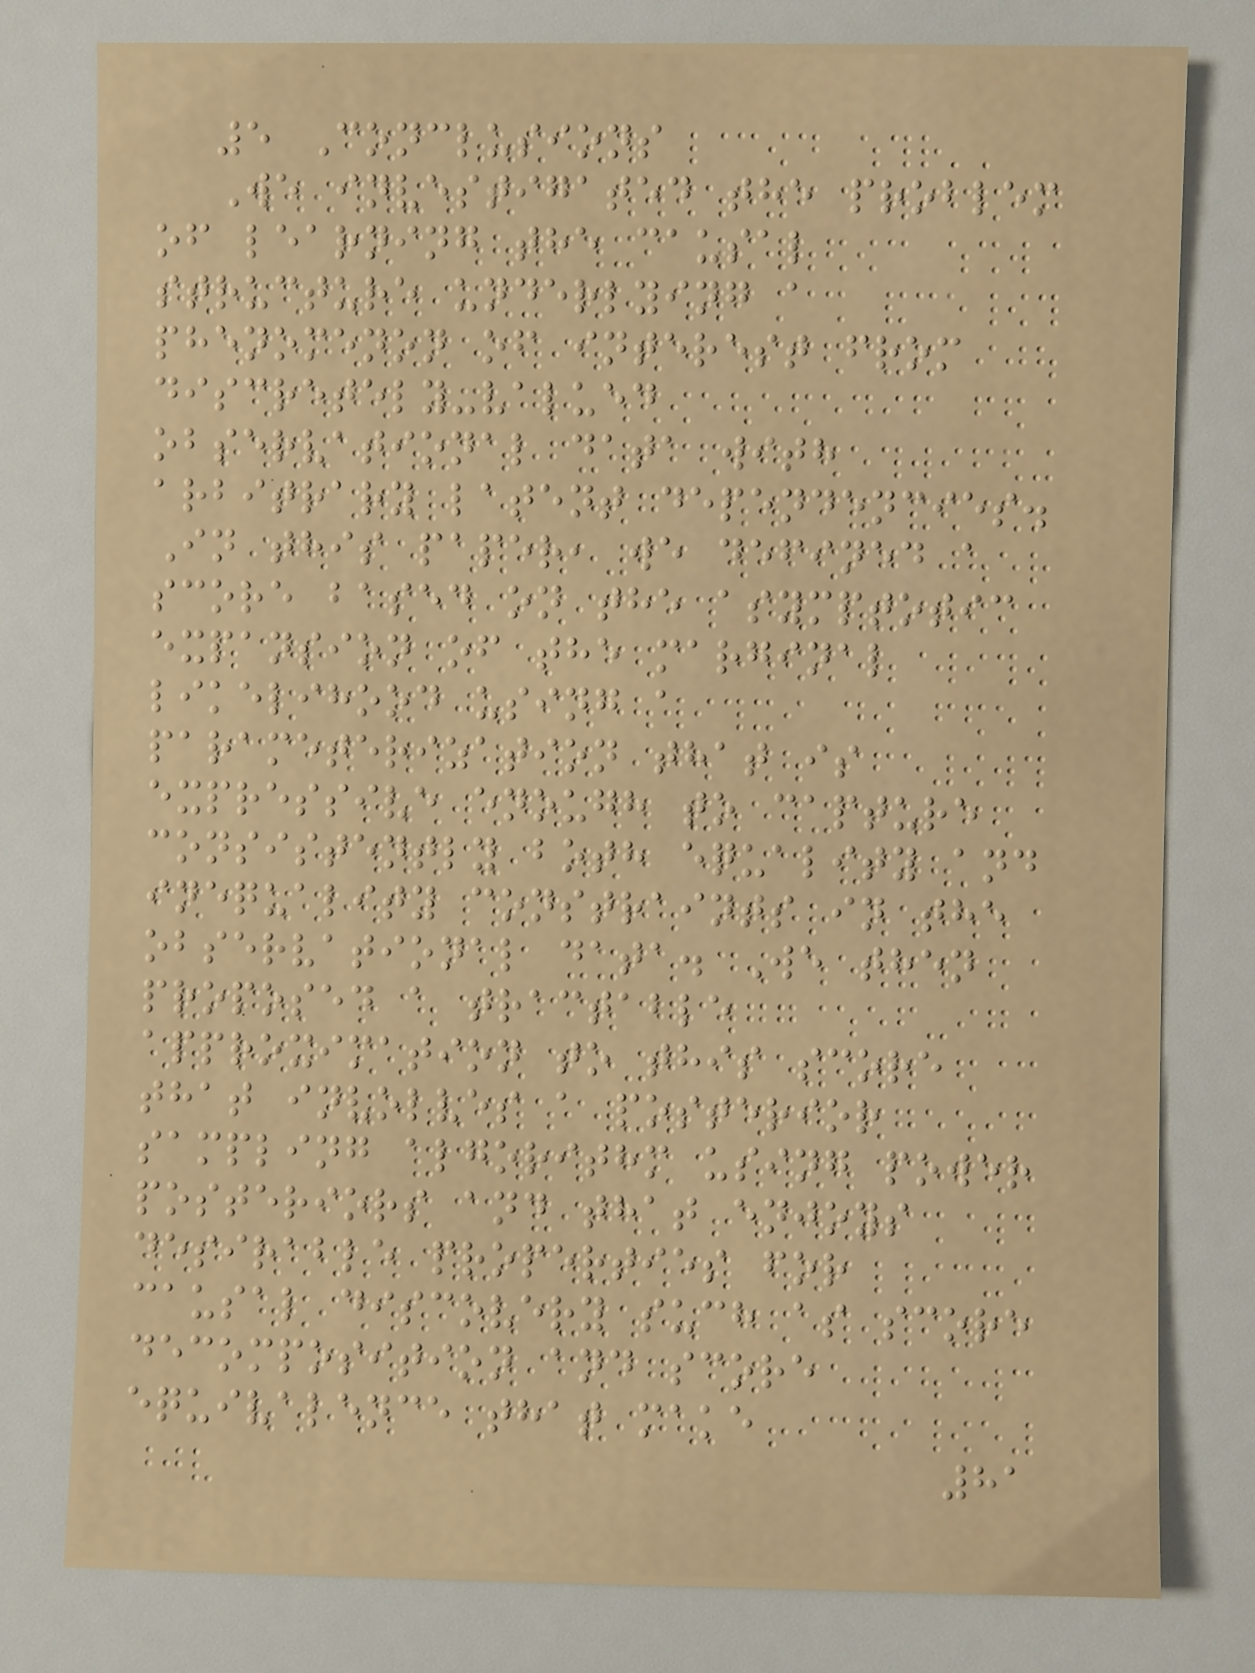5 Conclusions
We investigated the problem
of learning the causal
structure underlying a
phenomenon of interest from
discretely-valued
observational data with
arbitrary latent dependencies.
In this paper, we defined a
score based on the asymptotic
expansion of the marginal
likelihood using a
parameterization that is
expressive enough to capture
consistently both equality and
inequality constraints in the
observational data. We then
proposed a tractable
approximation to this score
that involves a posterior
sampling algorithm using power
posteriors and that enjoys
desirable properties for
causal discovery such as score
decomposition and score
equivalence that make
81
